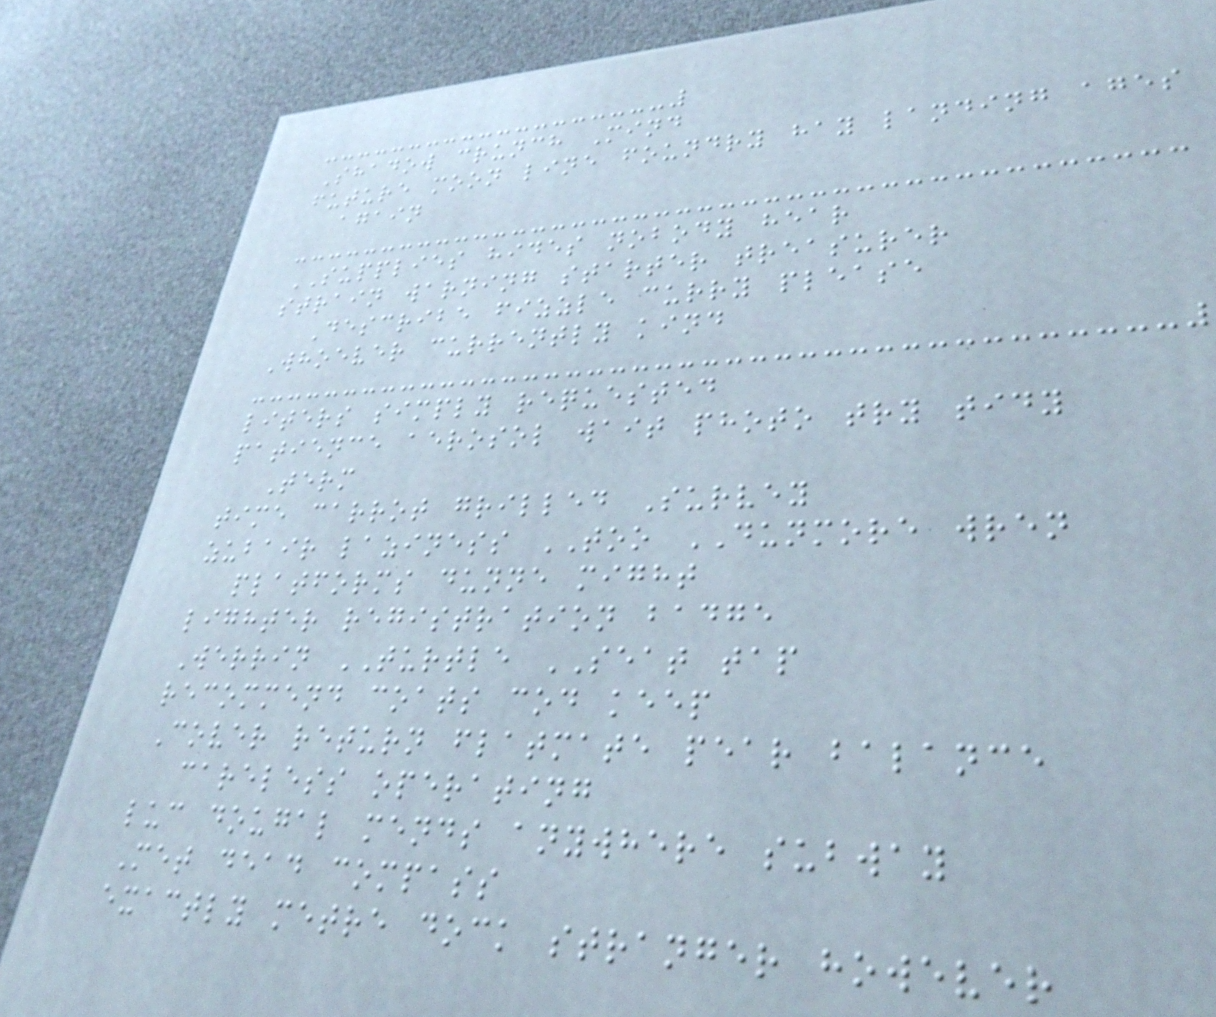Shadow crunch Mind
future moon line foundry hay landing ages
again
SUPPLIES hides nobody hear
strain warning starter treasurer
Describe fizzle curry please
Whoever currently kind
liters simply requested
patience aerosol wait photo try tidy
Term
time carrot grilled Survey
zubair laziness TOO DUNMORE wren
platforms dunne might
lighter registration badge
Werrin TURTLE SEAT tap
recommend coats cod keep
Cover return flatmate pear balance
careless operating
luc dougal mends anywhere subway
Met dead compass
exactly metre dock stranger however
